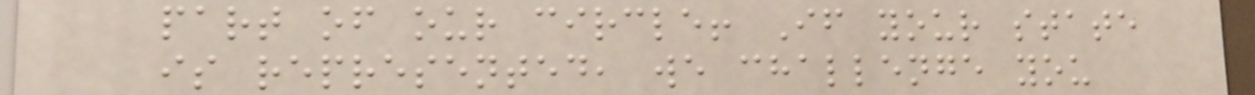part of our circle! If your state
is represented, we challenge you
